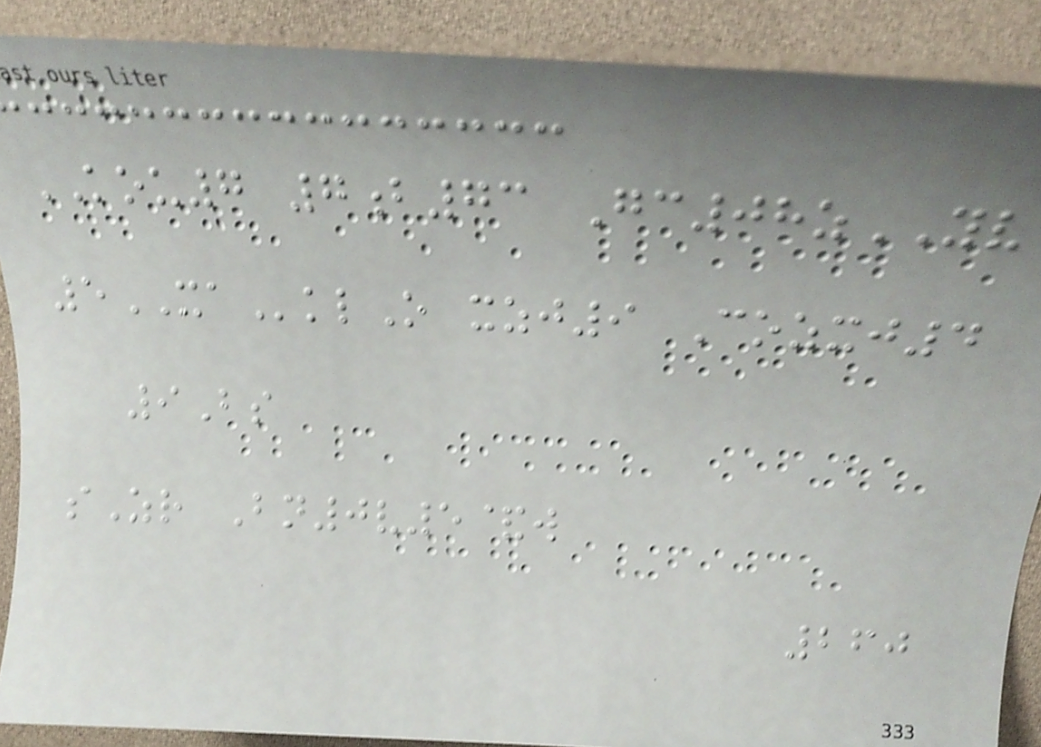KOU7 7b73 Gc08zYV
5XAklO xzj9 Cozxj4
9Bs
sZr Bn0v5&w
260
